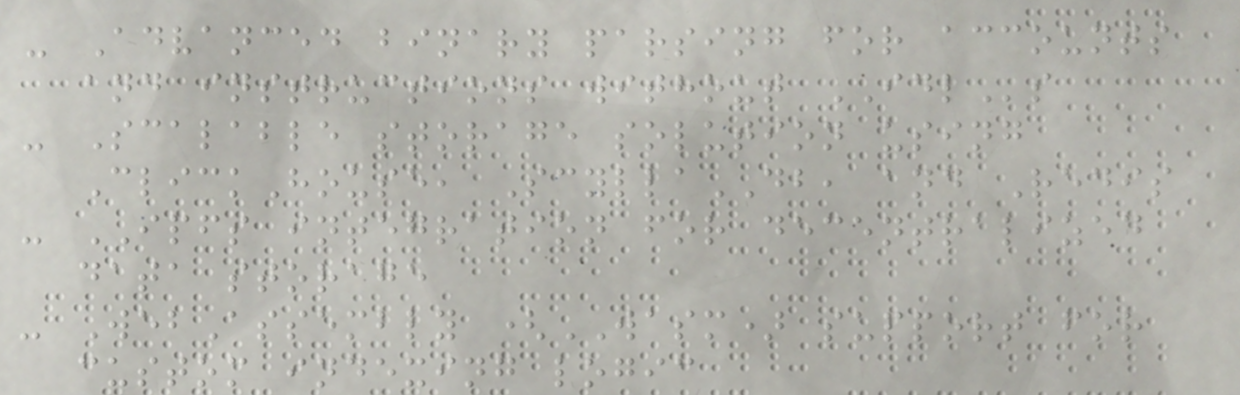- Advanced binary parsing for accounts
and instructions without IDLs
- Scalable storage solution using
ClickHouse, ScyllaDB, and Redis
- IPFS integration for decentralized
data storage
- WebAssembly (WASM) support for
custom indexing logic
